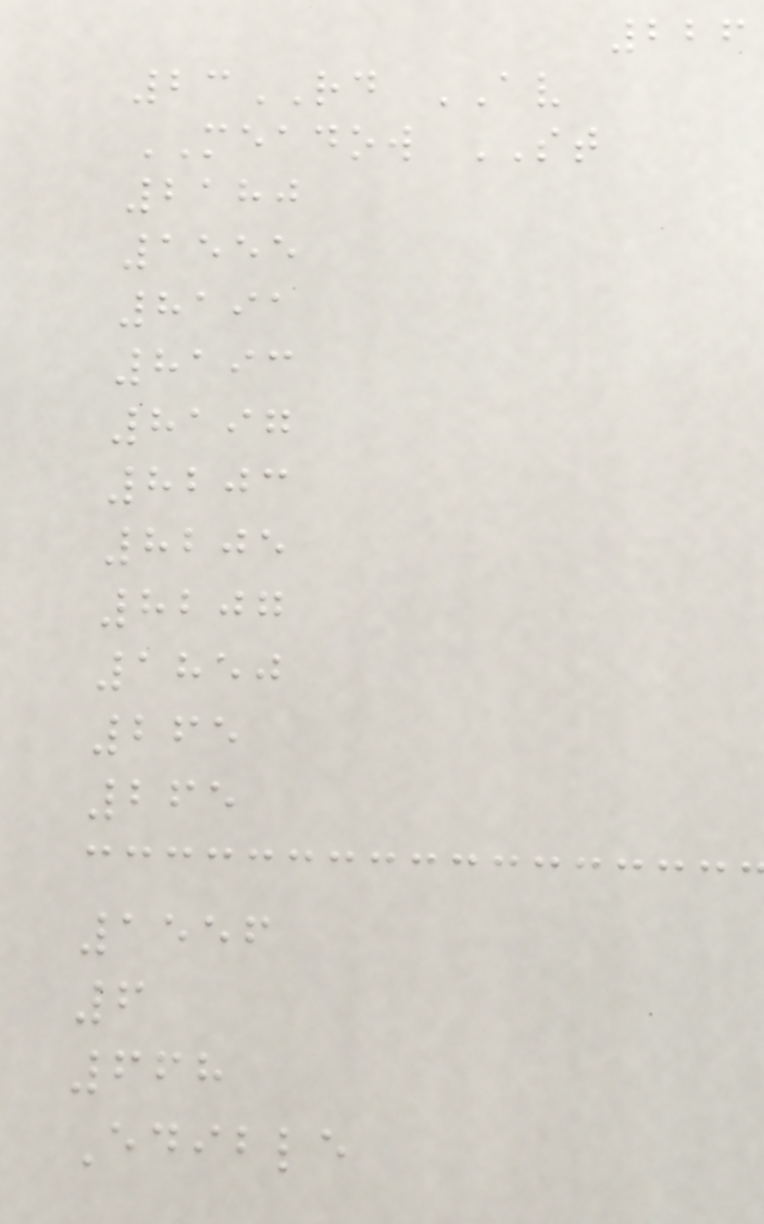226
23RD AV
MEADOW ST
2180
1555
8191
8193
8197
8203
8205
8207
1850
265
265
1556
6
668
Edible
